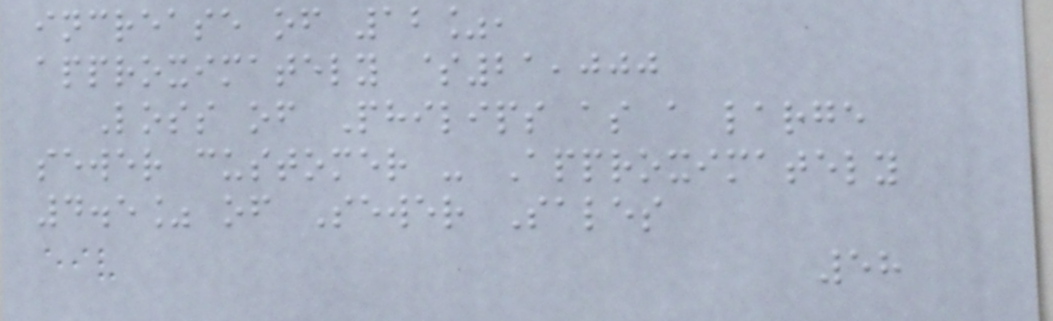increase of 12%,
approximately $21,000
Loss of Philips as a large
sewer customer - Approximately
4.5% of Sewer Sales
58
